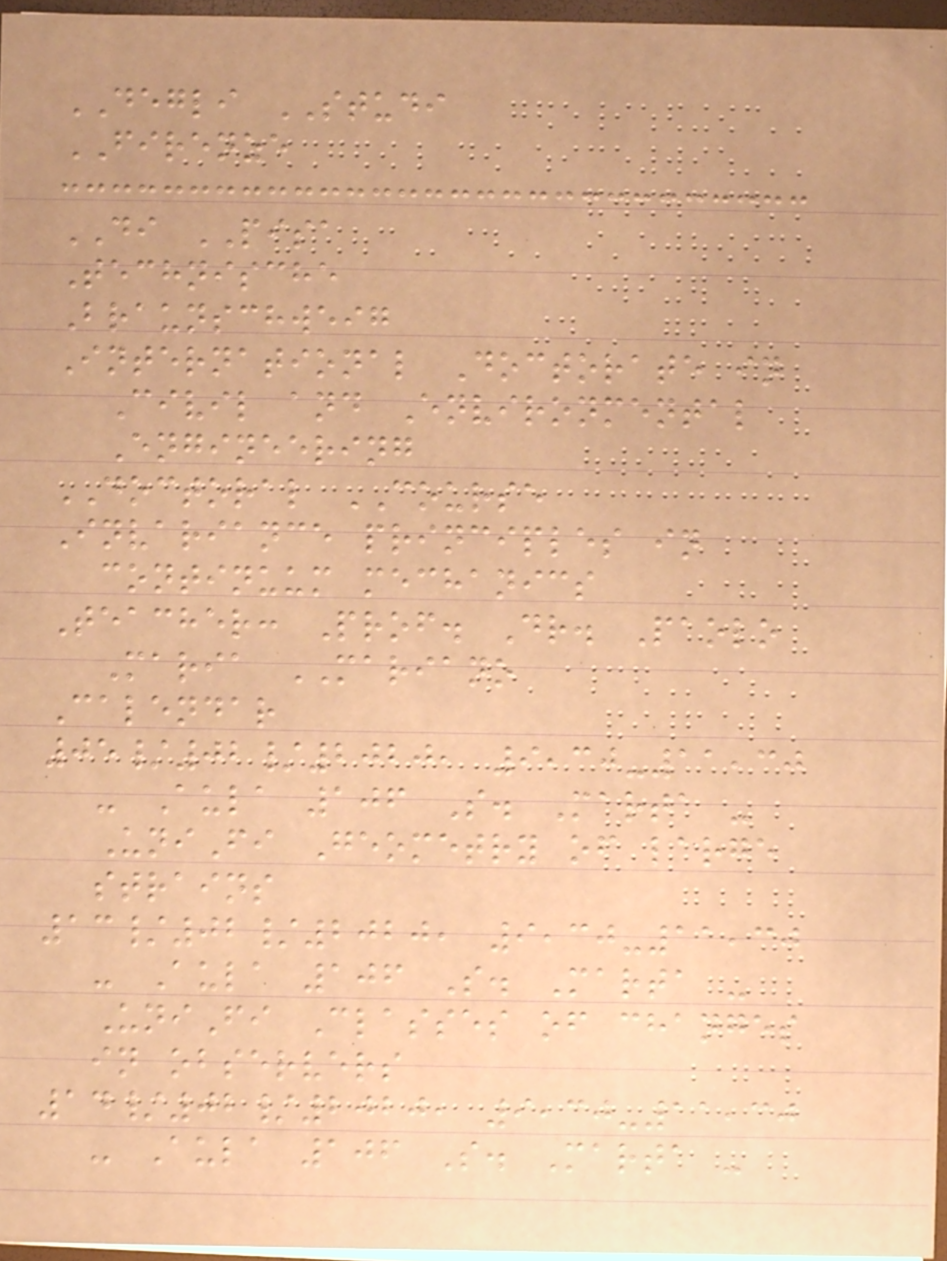DEGLI STUDI
FIRENZE
DI PISA
Technische
Braunschweig
International Doctorate in
Civil and Environmental
Engineering
DOCTORAL COURSE
Invariance principles in
continuum mechanics
Teacher: Prof. Dr. Paolo
Maria MARIANO
Calendar
05/02/2020, 9,30-11,30
- Aula 106 S. Marta -
UniFi Geometry of large
strains
13/02/2020, 9,30-11,30
- Aula 106 S. Marta -
UniFi Classes of changes
in observers
14/02/2020, 9,30-11,30
- Aula 106 S. Marta -
